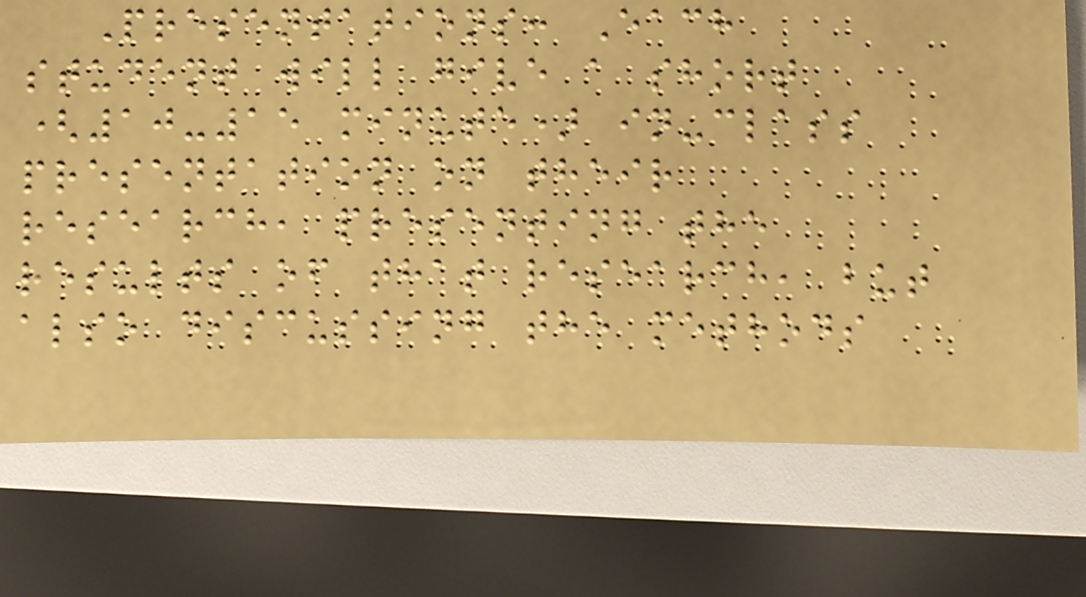Presentations: Each
student will give a short
(10-15 minute) in-class
presentation on their
research, presenting the
results of that research, but
also discussing the methods
